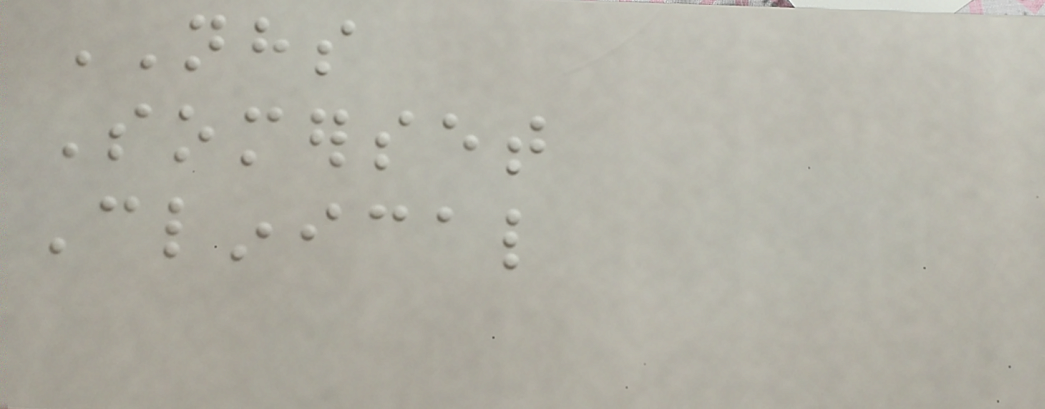NHS
Somerset
Clinical
